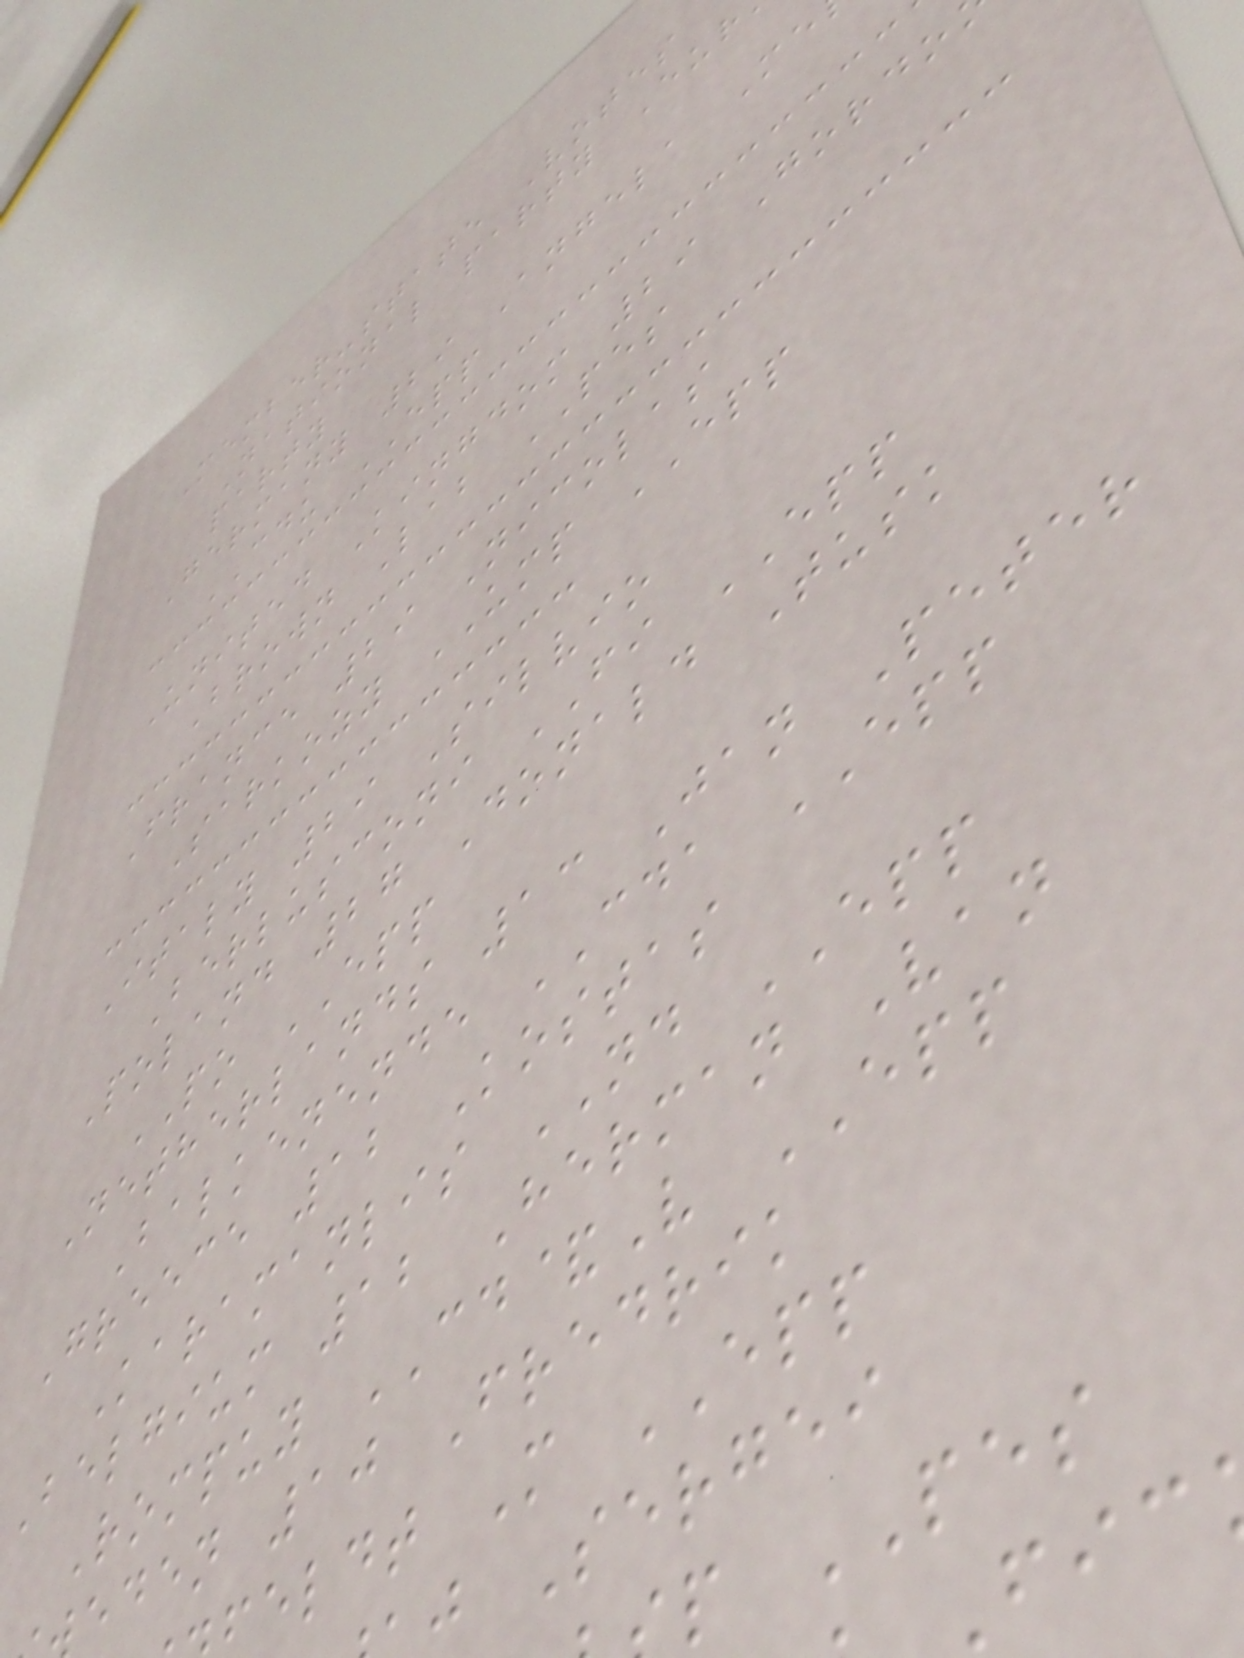Member-state Votes
National party Eur
party
Germany 29 Angela Me
CDU EPP
United Kingdom 29 Gordo
Brown Lab PES
France 29 Nicolas
Sarkozy UMP EPP
Italy 29 Silvio
Berlusconi FI EPP
Poland 27 Donald Tusk
PO EPP
Netherlands 13 Jan Peter
Balkenende CDA EPP
Greece 12 Kostas
Karamanlis ND EPP
Belgium 12 Herman Van
Rompuy CD&V EPP
eden 10 Fredrik
eldt M EPP
j Sergei
p PES
